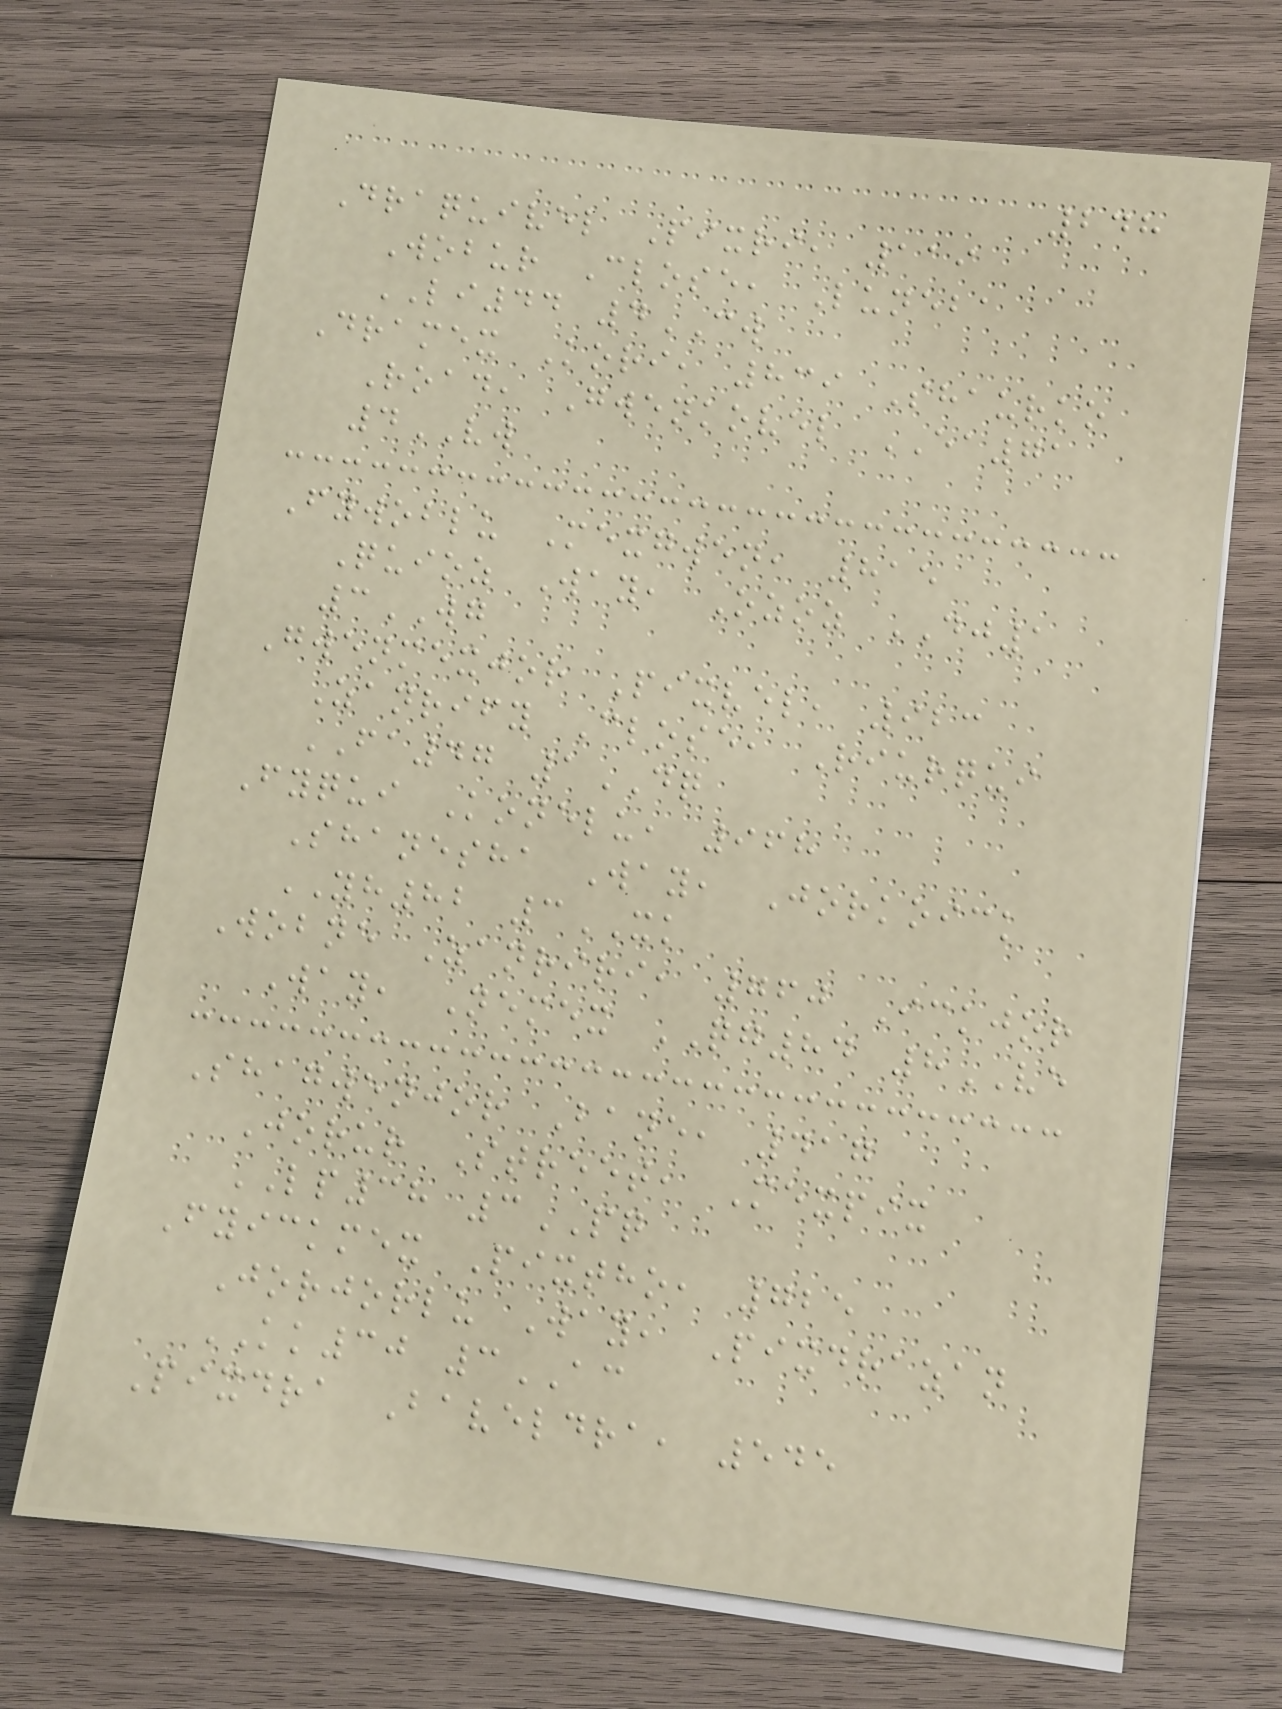248
Draquivel Pixri, 119
Wobur Close, Luneba
LI44 4CW
Dramex Kori, 839 Shaurko
Road, Gwenkovel EA71
4VW
Fywoblu Mexgwen, 815
Quioz Way, Ozoz DJ1
3WG
Gwenmexjor Pixvel, 923
Zanrify Close, Riurqui
FA47 1DQ
Fyqui Konelu, 968
Shanesha Way, Jorkoick
YH82 3XK
Wobne Zanriri, 760 Ickjor
Way, Nemex QG84 8VE
Shagwenjor Bane, 417
Jorur Street, Mexpix
LP38 3PQ
Fyickmex Pixtho, 725
Jorjorlu Way, Pixdrazan
KK30 3AC
Pixdra Baveldra, 545
